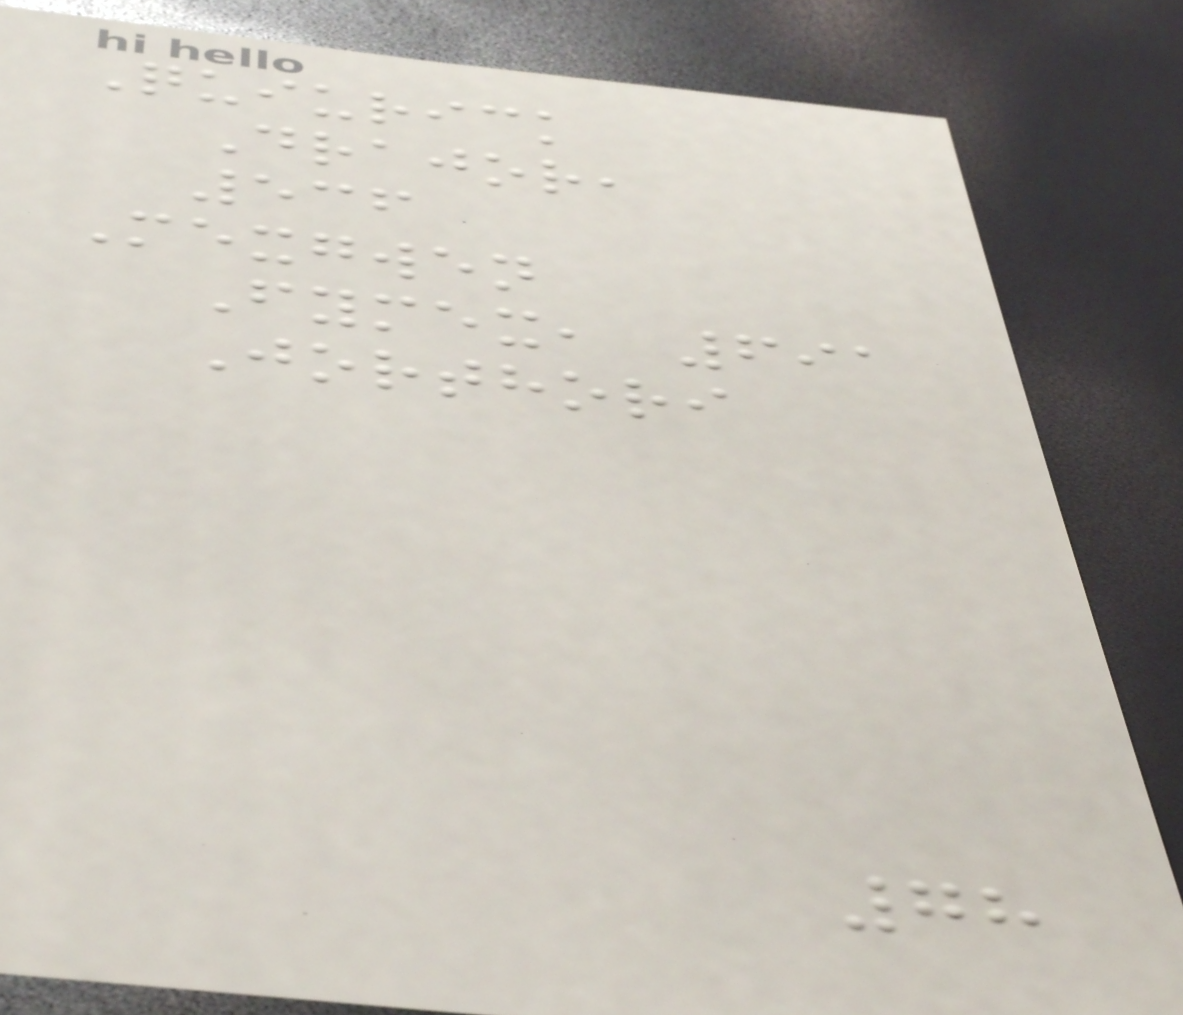Quiurick
Drajor,
536
Mexgwen
Fymex, 691
Jorthori
78
